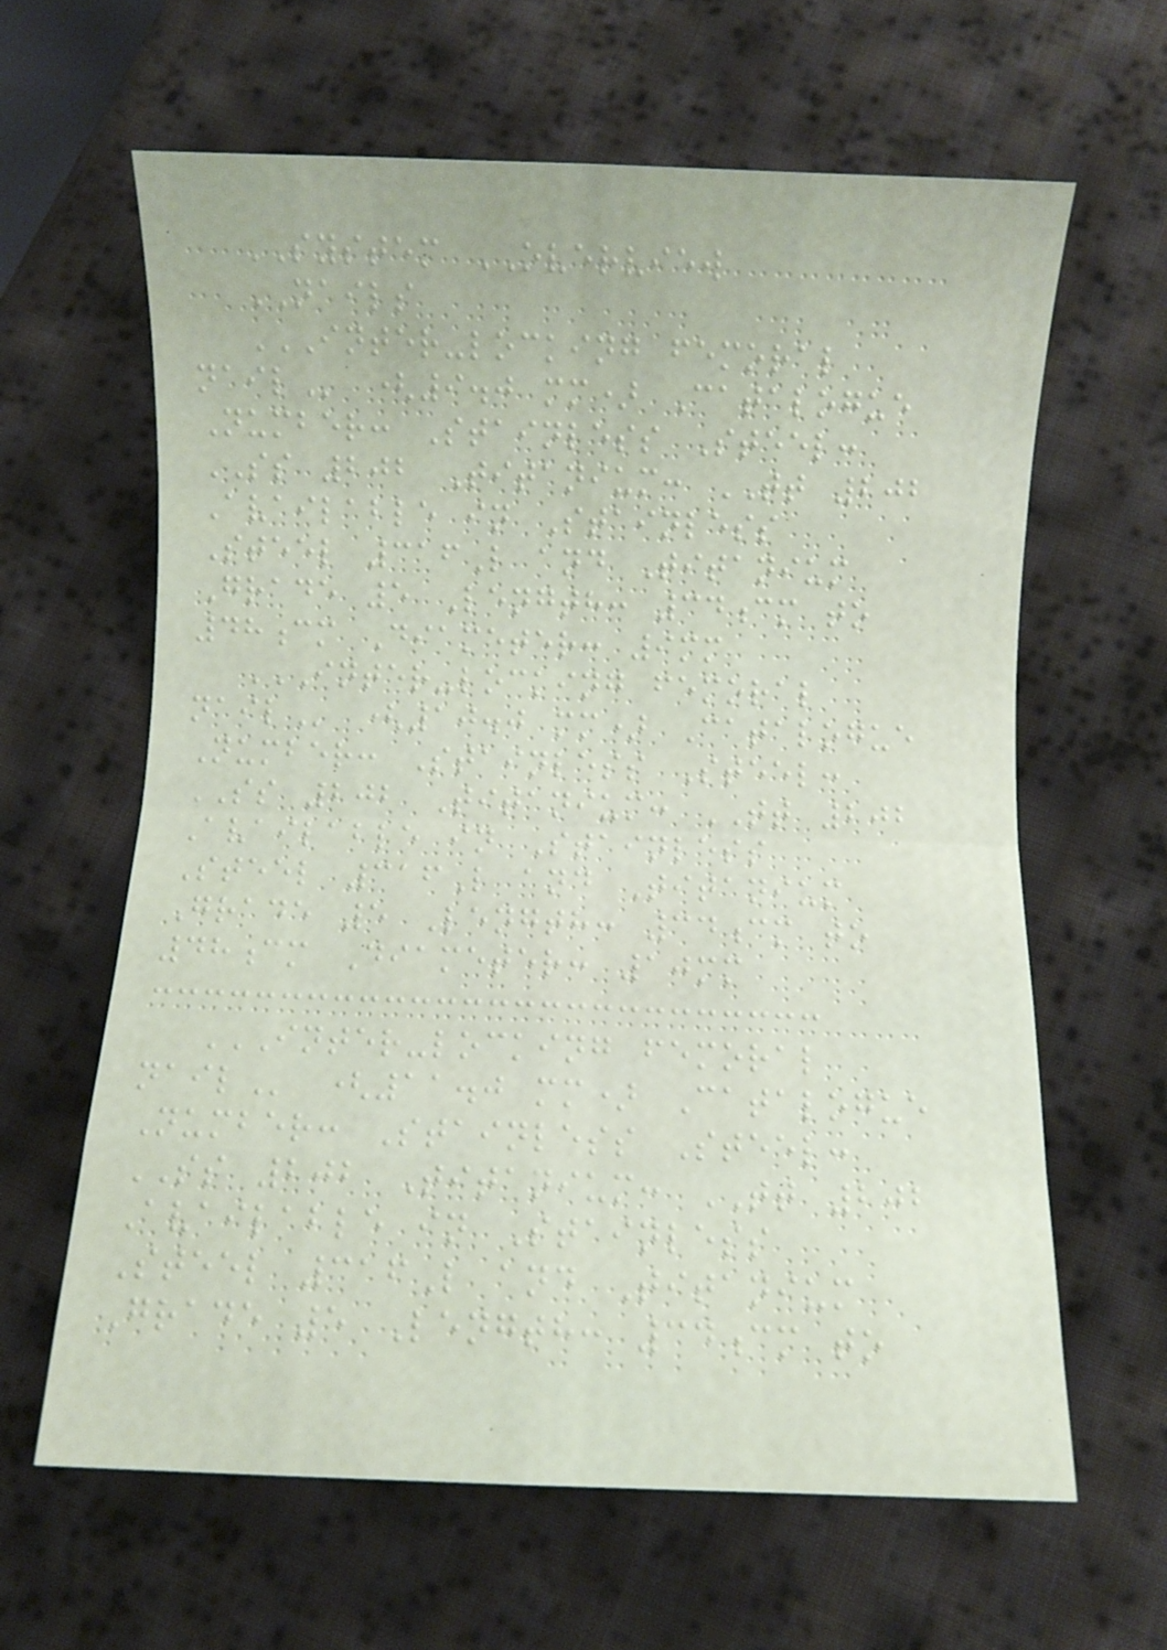SYSTEM OVERVIEW
NAILS
INTER-LOCKING FEMORAL
NAIL (9.0 mm) Catalogue
Number: Stainless Steel:
SS 202 Titanium: TT 202
Available in Stainless
Steel 316L and Titanium
Grade 5 Length: 34cm to
48cm Diameter: 9mm
INTER-LOCKING FEMORAL
NAIL (10.0 mm) Catalogue
Number: Stainless Steel:
SS 202 Titanium: TT 202
Available in Stainless
Steel 316L and Titanium
Grade 5 Length: 34cm to
48cm Diameter: 10mm
INTER-LOCKING FEMORAL
NAIL (11.0 mm) Catalogue
Number: Stainless Steel:
SS 202 Titanium: TT 202
Available in Stainless
Steel 316L and Titanium
Grade 5 Length: 34cm to
